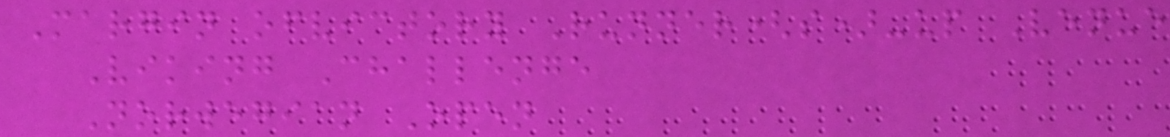Margin ofvictory Runner(s)-up Venue
Viking Challenge
Norwegian Open
